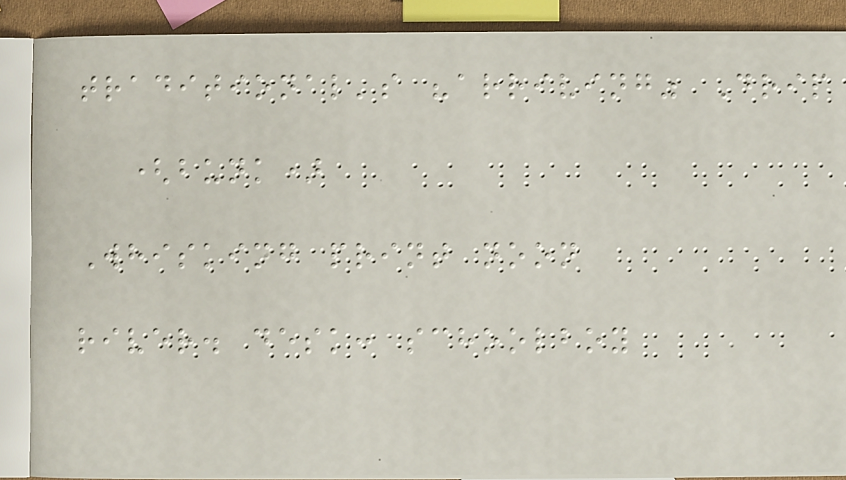traditional's "arriving" Drip
(bunk)
Whisking print noon
river. desk: schoolboy
